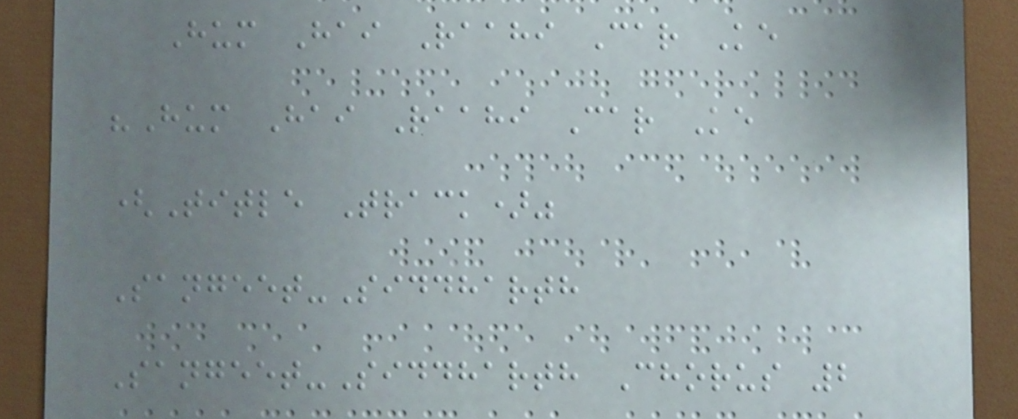Hum Hai Raahi Car Ke
"Hum Hai Raahi Car Ke
(Title Track)"
Sangeet-Siddharth
Sangeet-Siddharth Chorus 2
